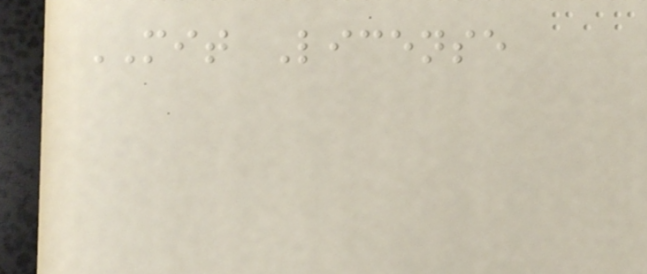MIT License
